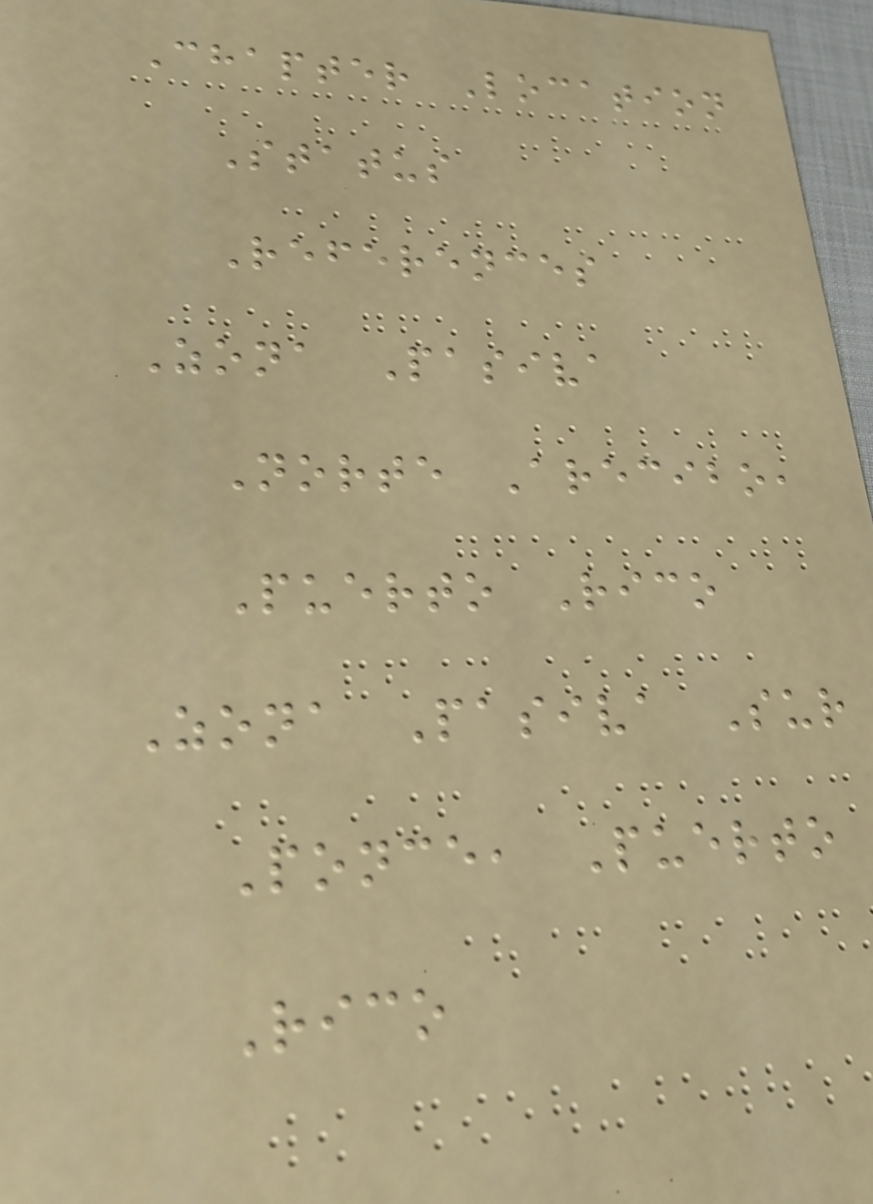Chapter Location
Status
References
Zona Pasiva
Norte Arecibo,
Puerto Rico
Zona Pasiva Sur
Ponce, Puerto
Rico
